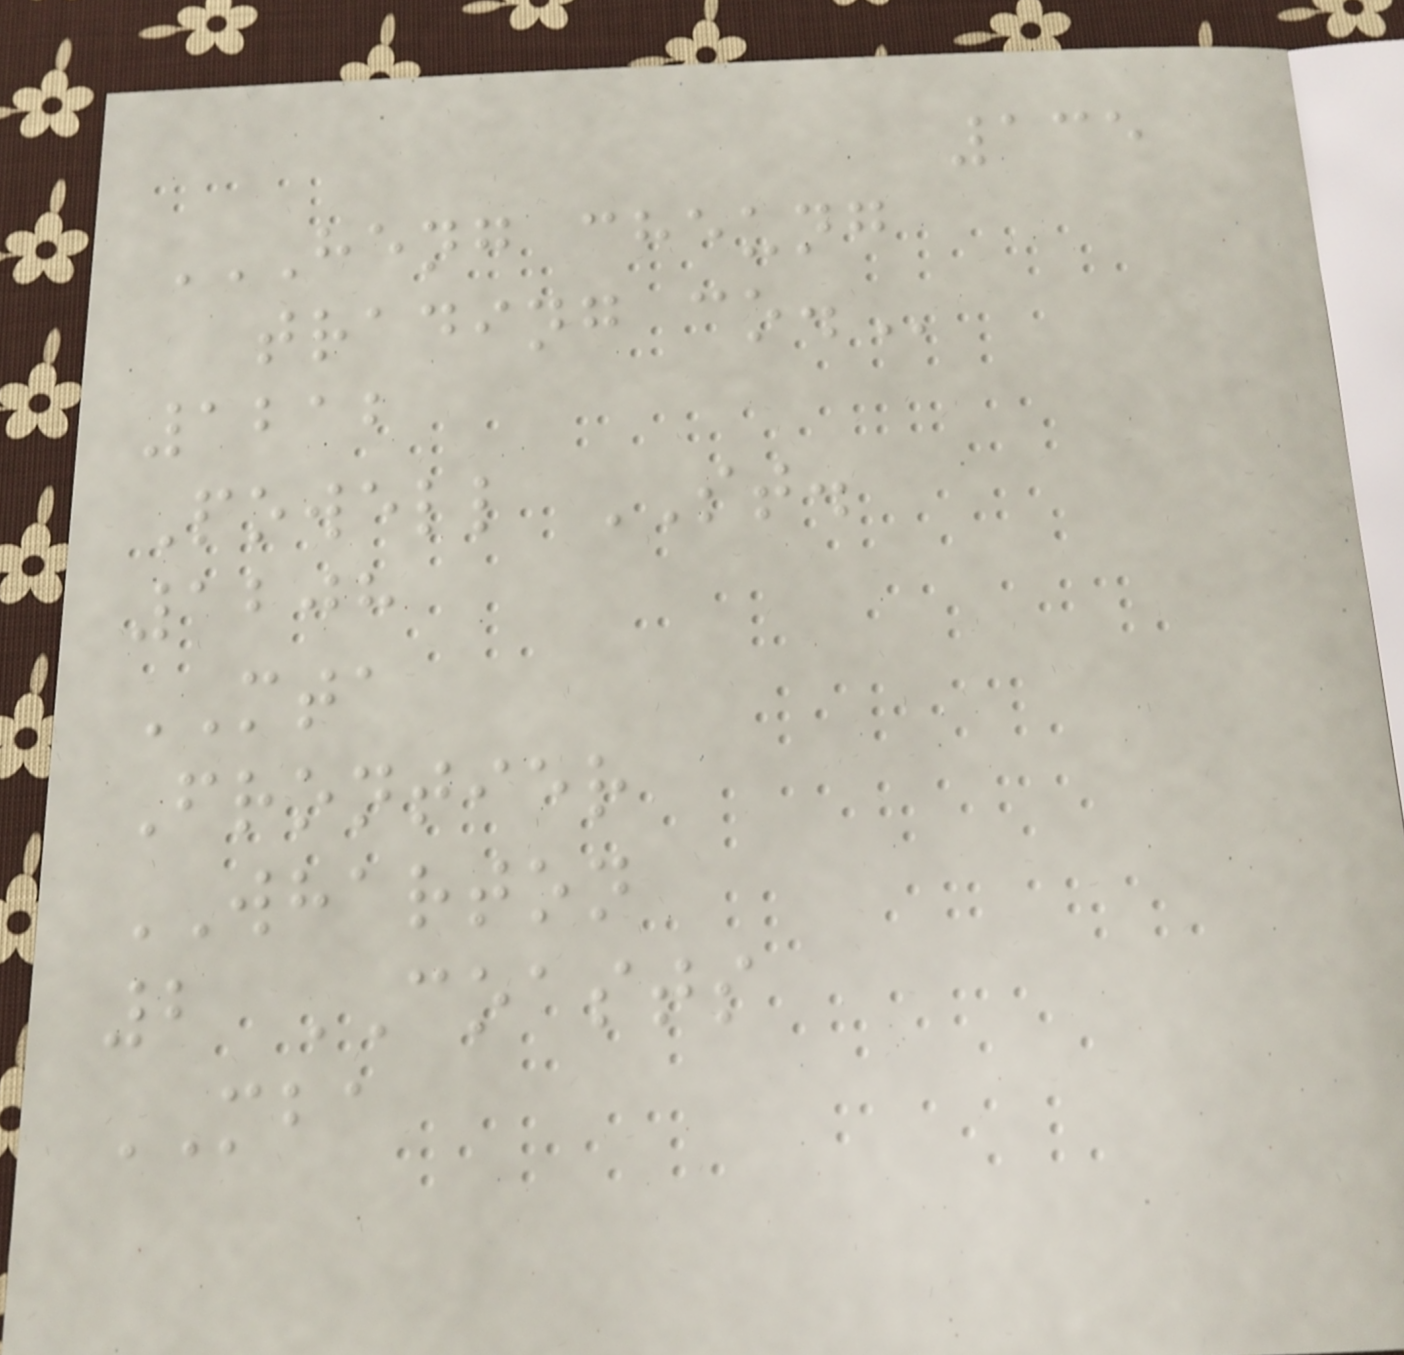135
HENG CHEUNG
TRADING CO.
1212
Powell ST.
1208
MTA
Frontier
WHARTON
2 COASTS
MBA
